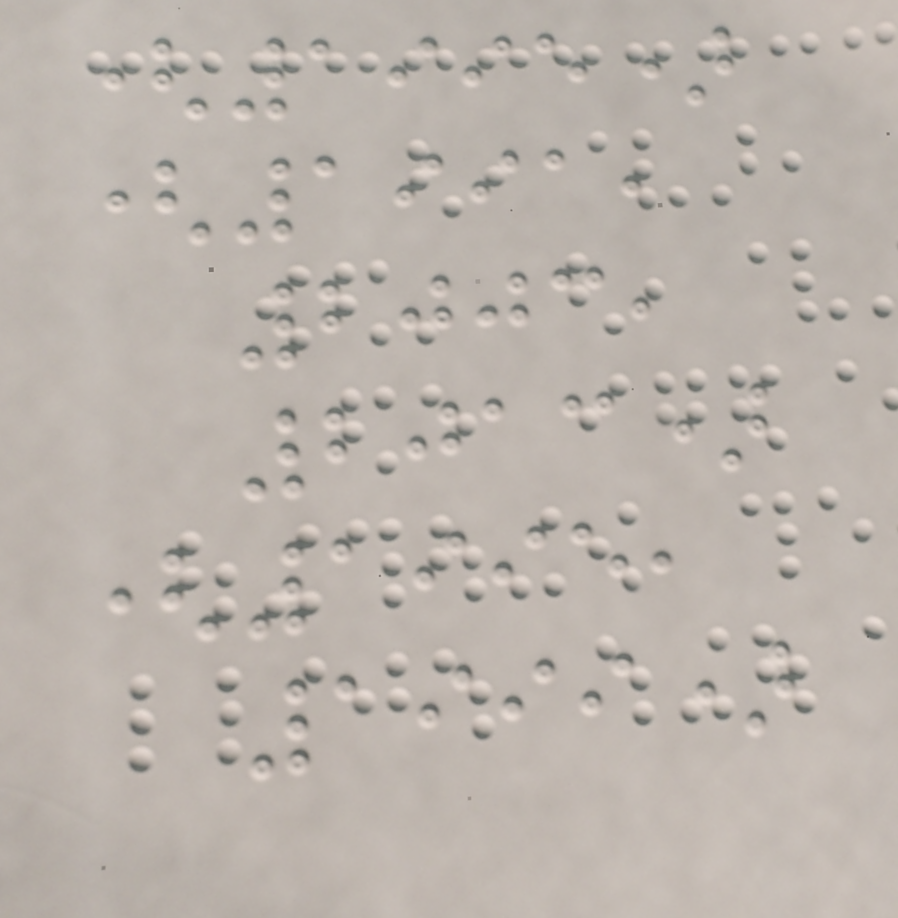(1995)
(1991,
2003,
2013)
(1995,
1999)
